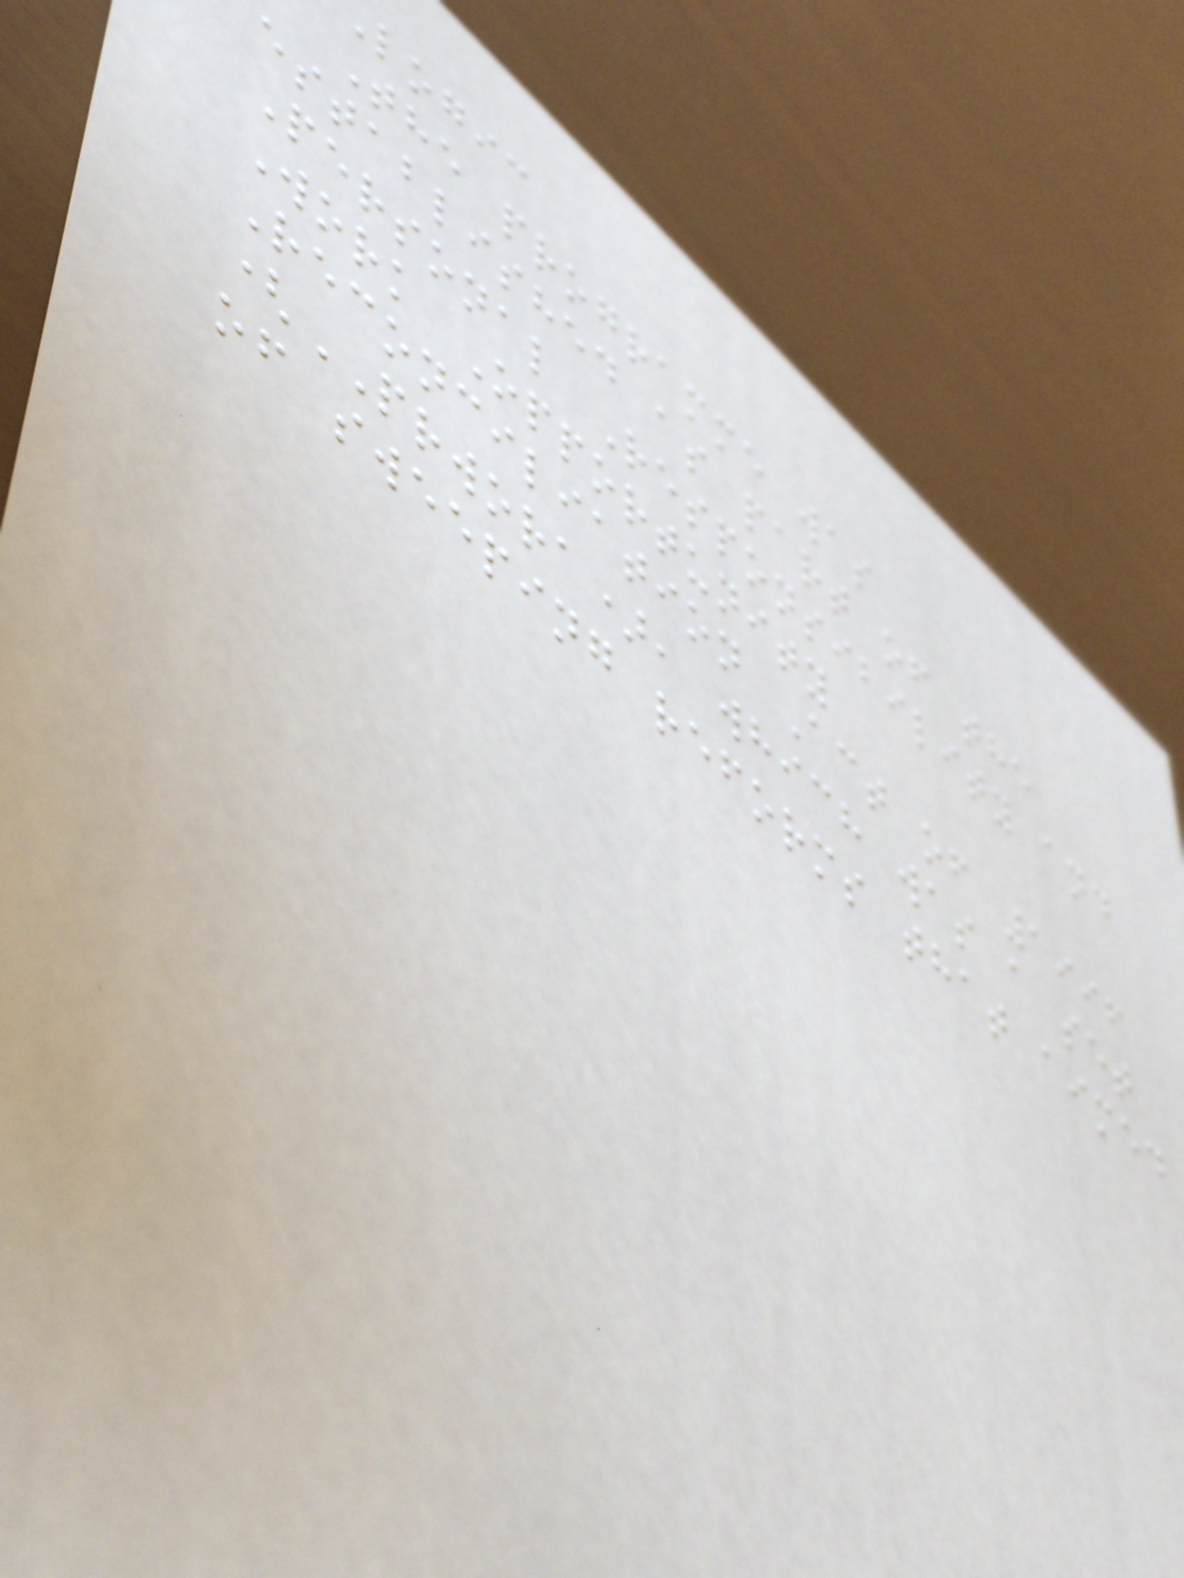logic
The programme was
established as part of the
Personal Responsibility and
Work Opportunity
Reconciliation Act of 1996
(PRWORA), which was a set
of sweeping reforms that aimed
